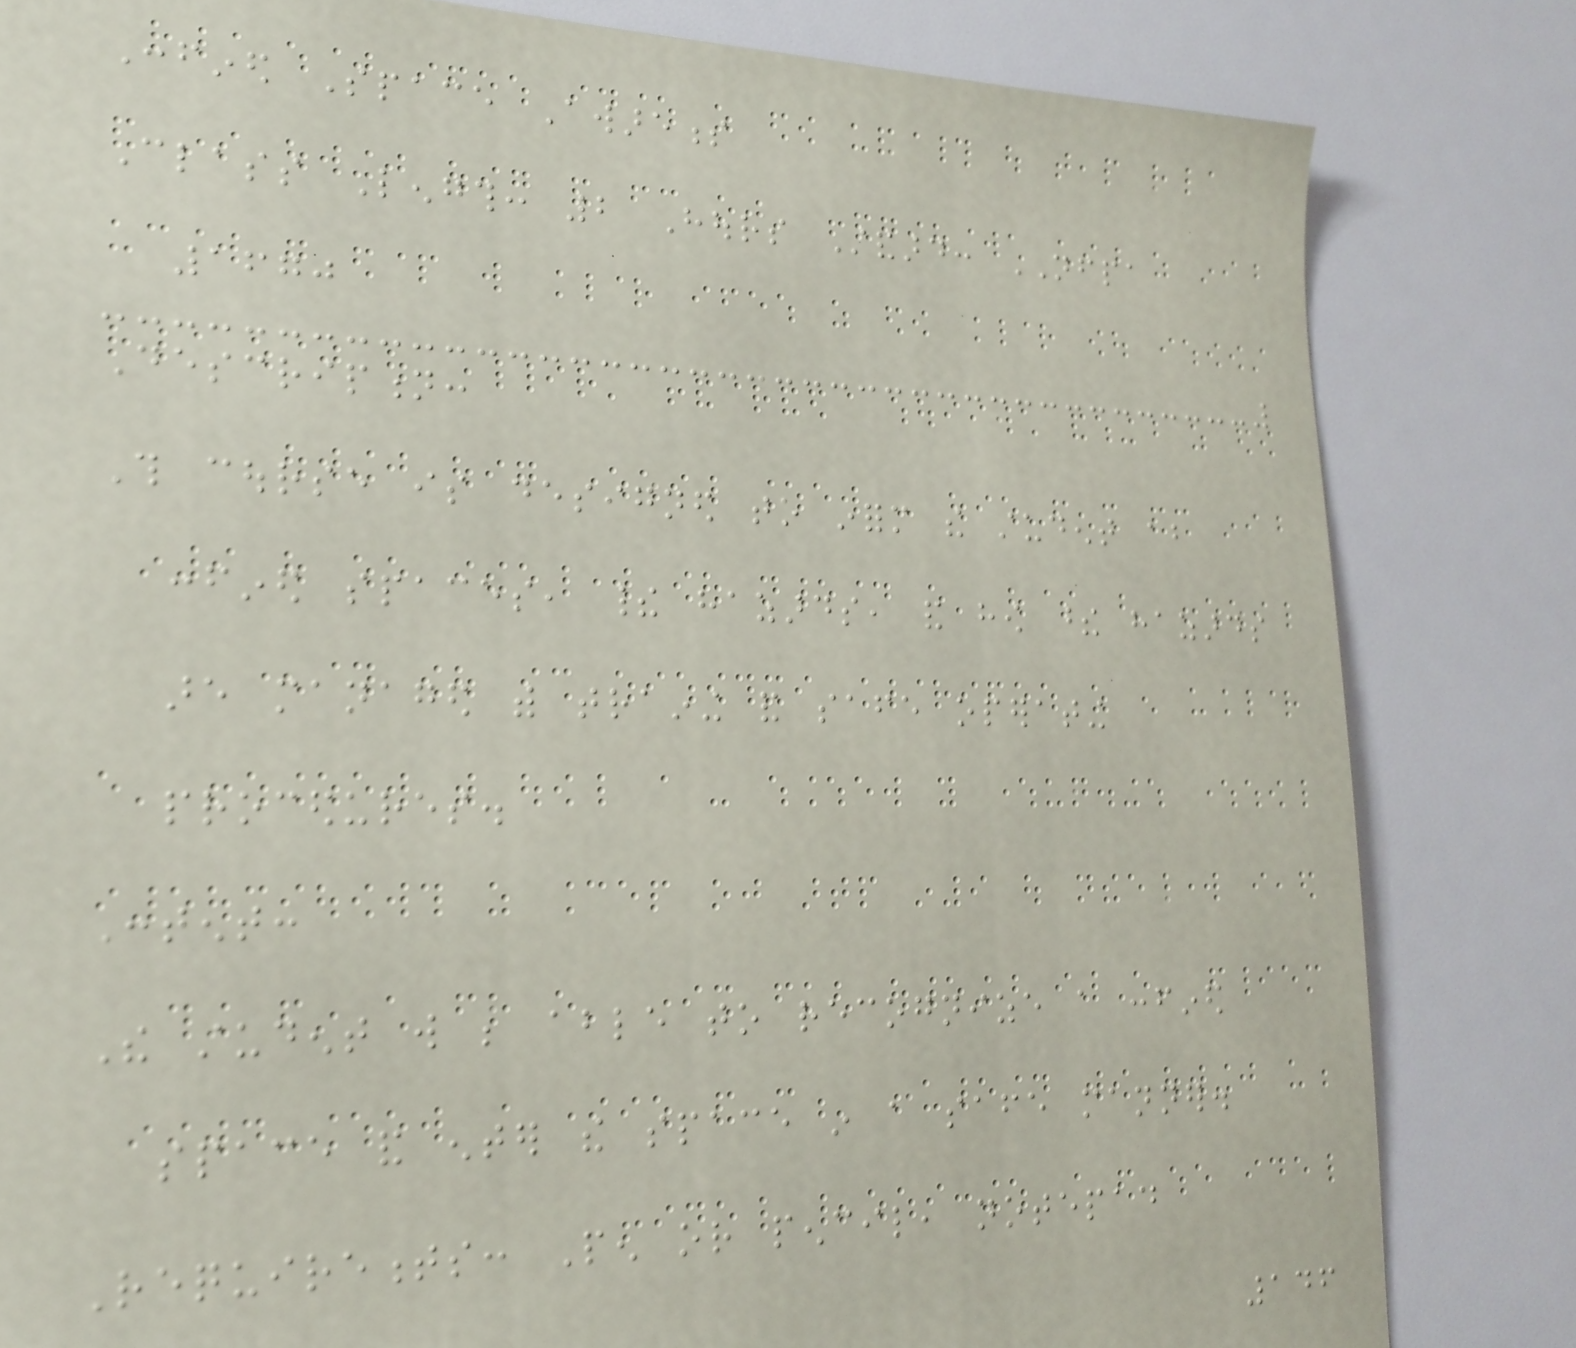Confined Space Awareness
Class Length: 2 Hours Standard: NFPA
1670
Description:
This course is designed to inform the student about
confined spaces, their hazards, and how these hazards
are managed with training and safe operating
procedures.
Content:
The student will be able to recognize a confined
space and enter the space in a safe manner.
Requirements: Pen or pencil, notepad
146
